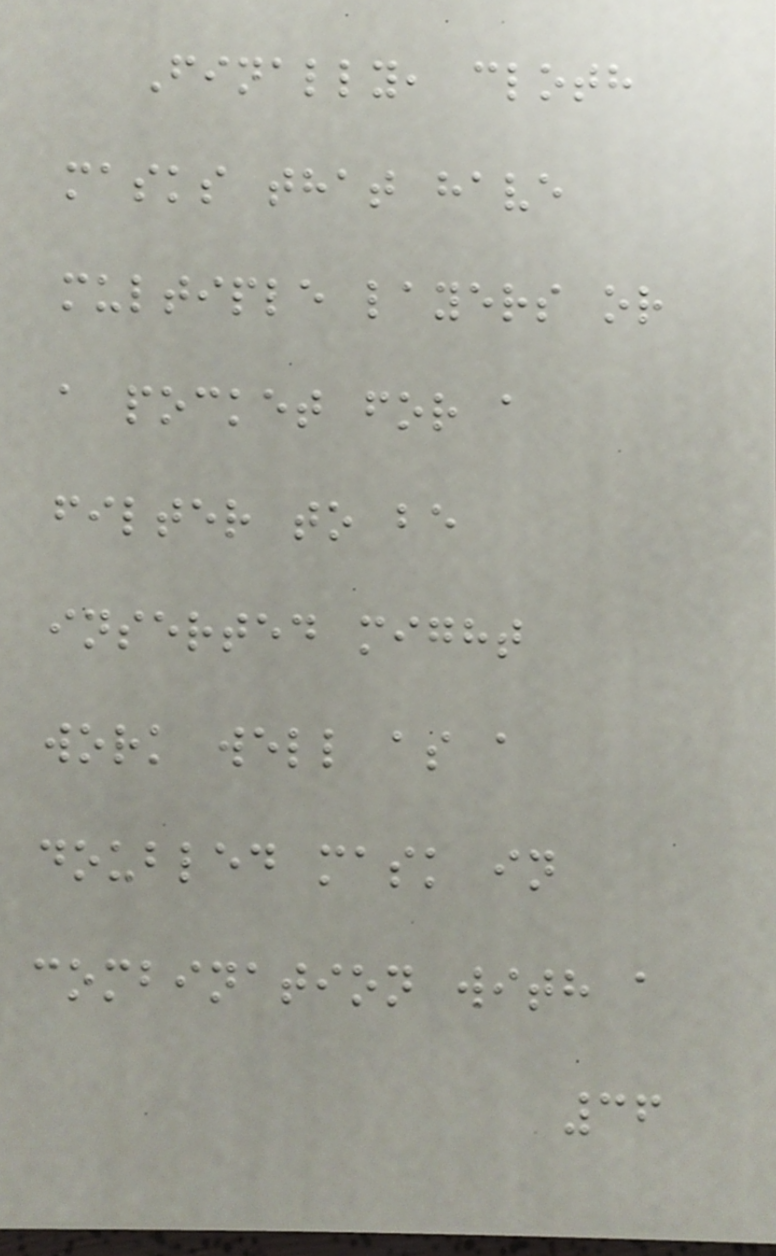Finally, cloth
masks that have
multiple layers or
a pocket for a
filter to be
inserted might
work well as a
doubled mask in
combination with a
36
